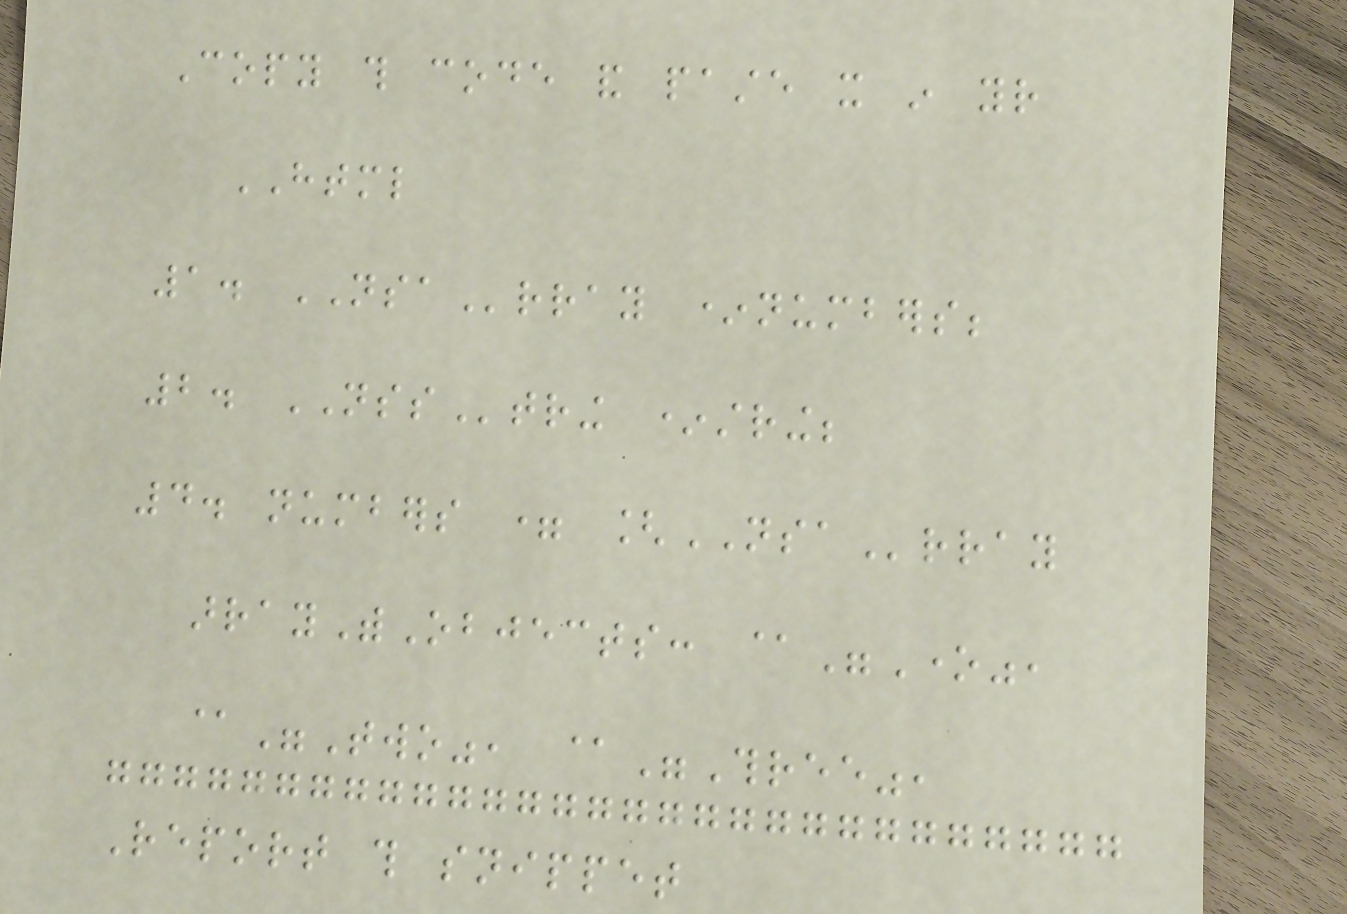Copy this code and paste it in your
HTML
1. NSArray *numbers;
2. NSString *string;
4. numbers = [NSArray
arrayWithObjects: @"One",
@"Two", @"Three",
Report this snippet
